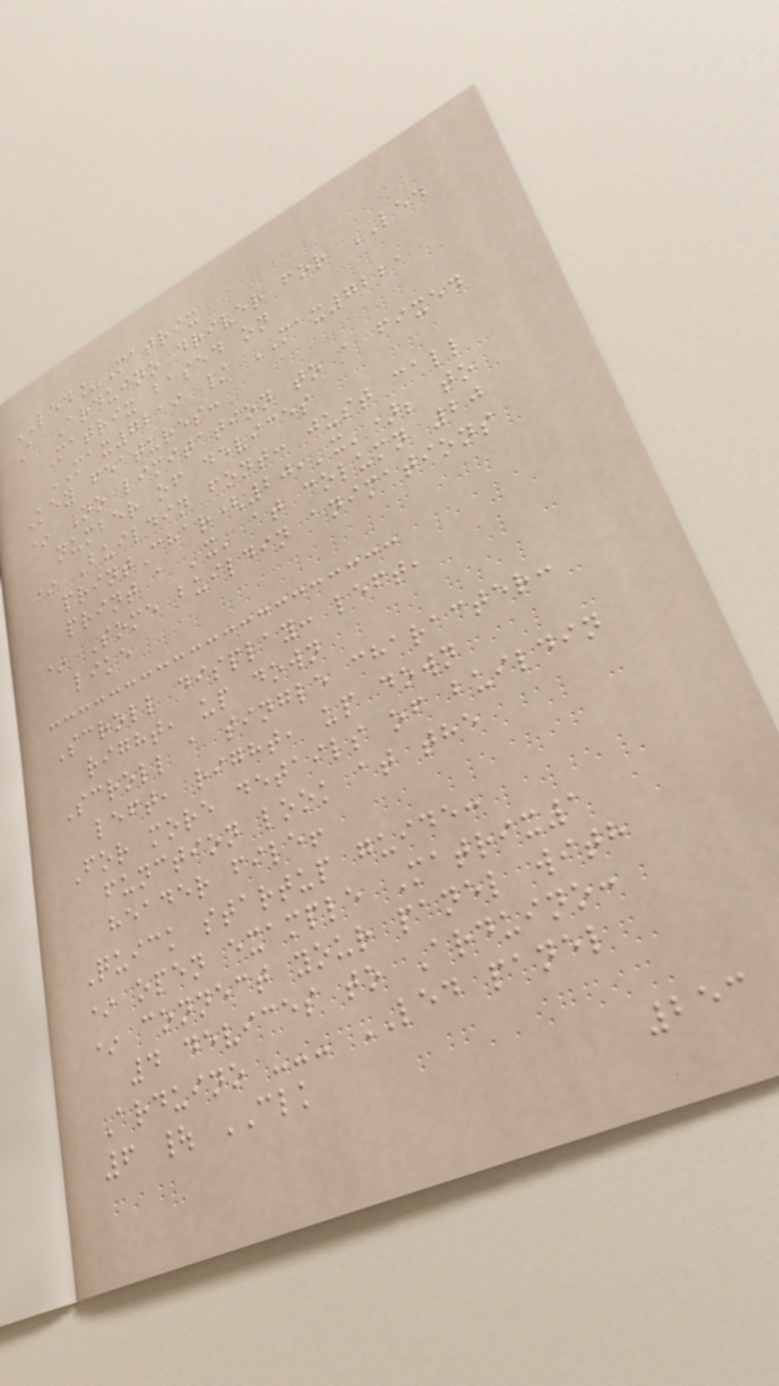LED_Matrix
A Arduino driver for LED
Matrix based on
MAX7219 / MAX7221
Key features:
* No limitation to a fixed
number of devices
* Buildin font: just call
printChar(20,'x'); to
print a 'x' at column 20
* Some buildin animations
like
Scroll display: left,
right, up down
Scroll a single character:
left, right, up down
For more details of buildin
function look at the
header file!
Quick startup guide:
* open example Matrix1
* connect your panel with
4 devices to Arduino:
Arduino --- LED panel
6 | CLK
253
